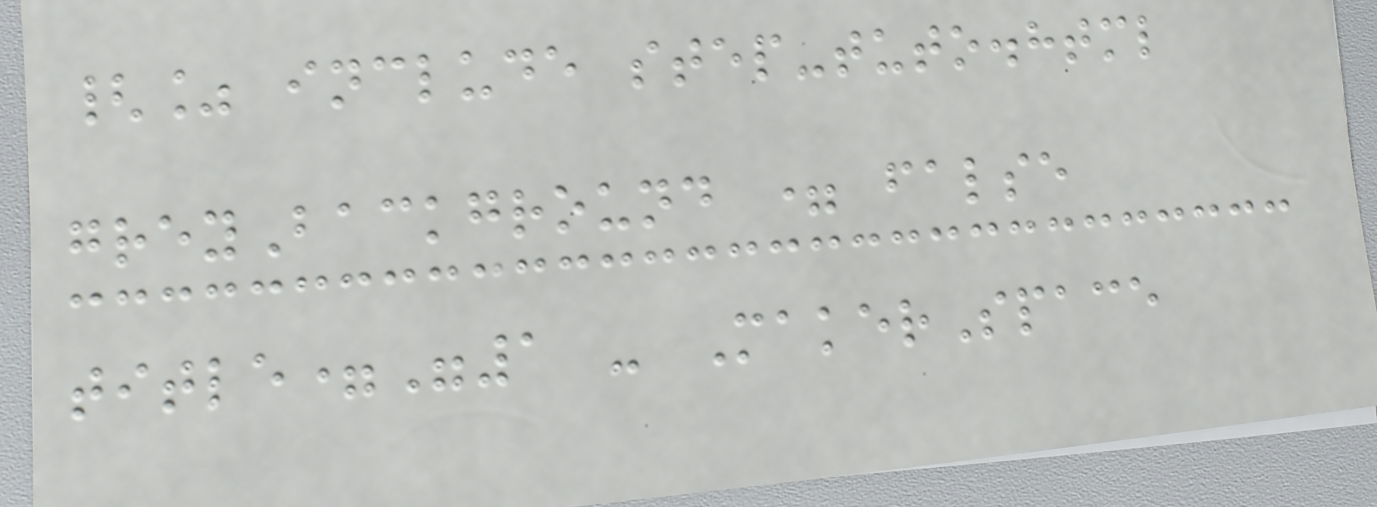{% include step-tuto.html
greyBackground = false
title="1 - MakerSpace
